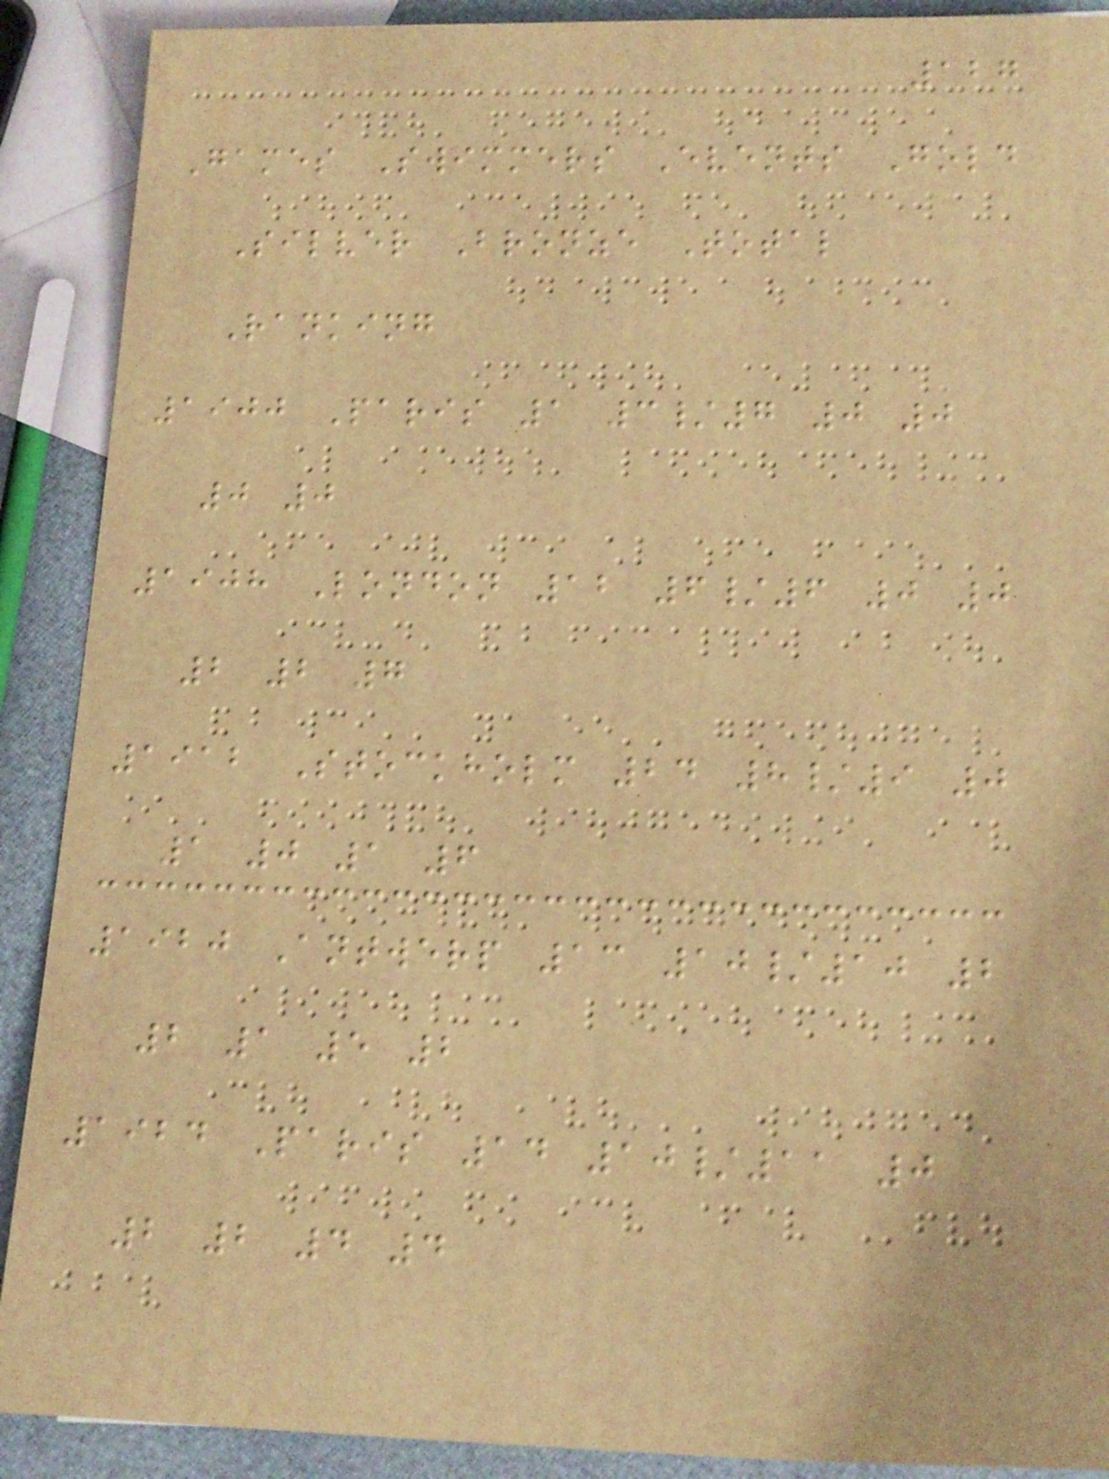127
Games Swimmers Events Gold
Silver Bronze Total
Ranking
1900 Paris 1 3/7 0 0
0 0
1908 London 12 6/6 0 0
2 2 7
1912 Stockholm 24 8/9 0
1 0 1 6
1920 Antwerp 13 10/10 2
2 1 5 2
1924 Paris 14 10/11 0
2 2 4 4
